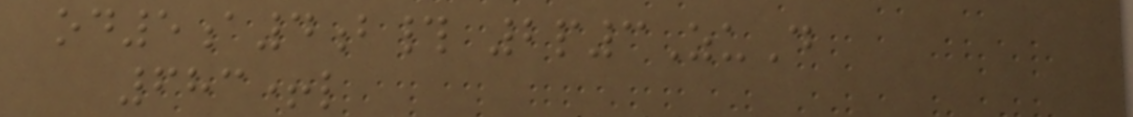od5a4b# 2p3ZuD
683+l
